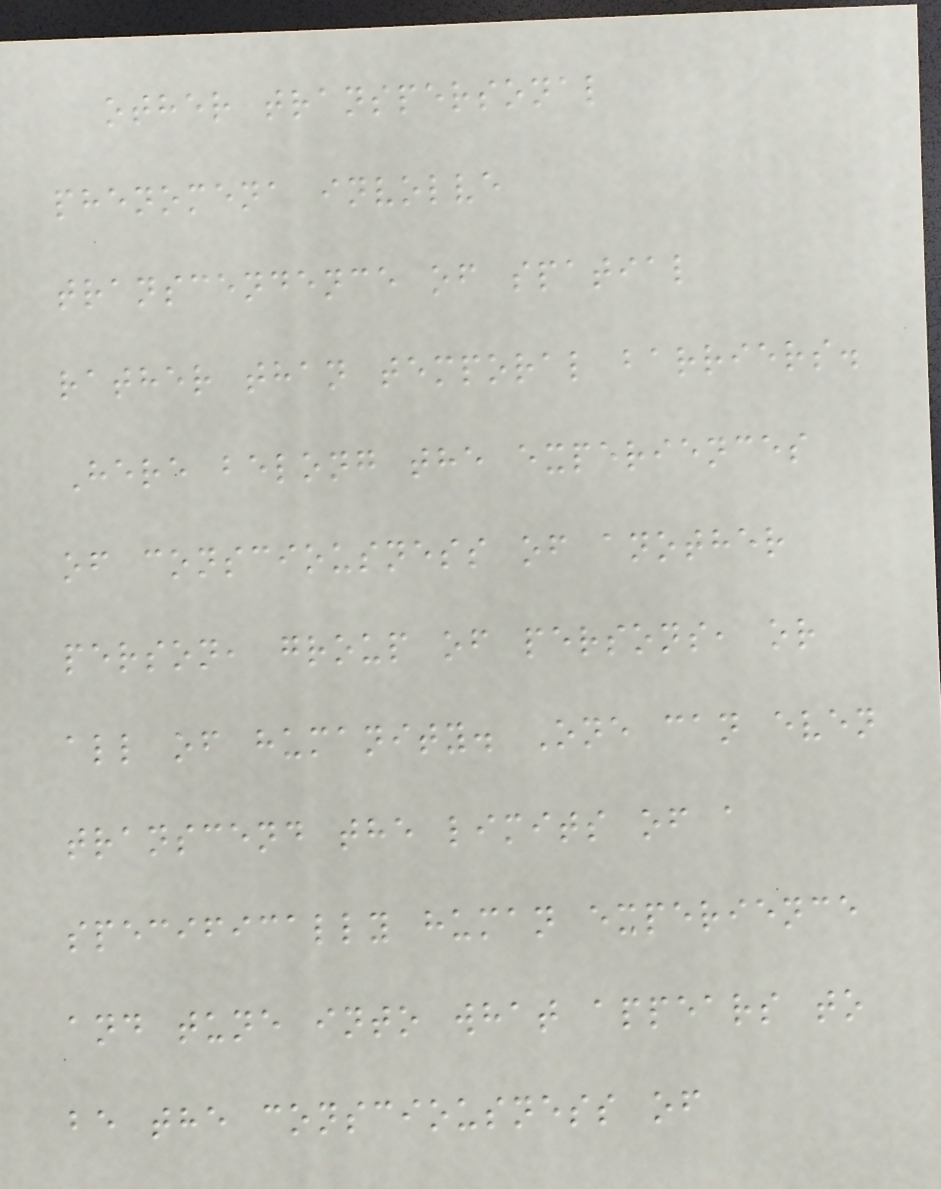other transpersonal
phenomena involve
transcendence of spatial
rather than temporal barriers.
Here belong the experiences
of consciousness of another
person, group of persons, or
all of humanity. One can even
transcend the limits of a
specifically human experience
and tune into what appears to
be the consciousness of
